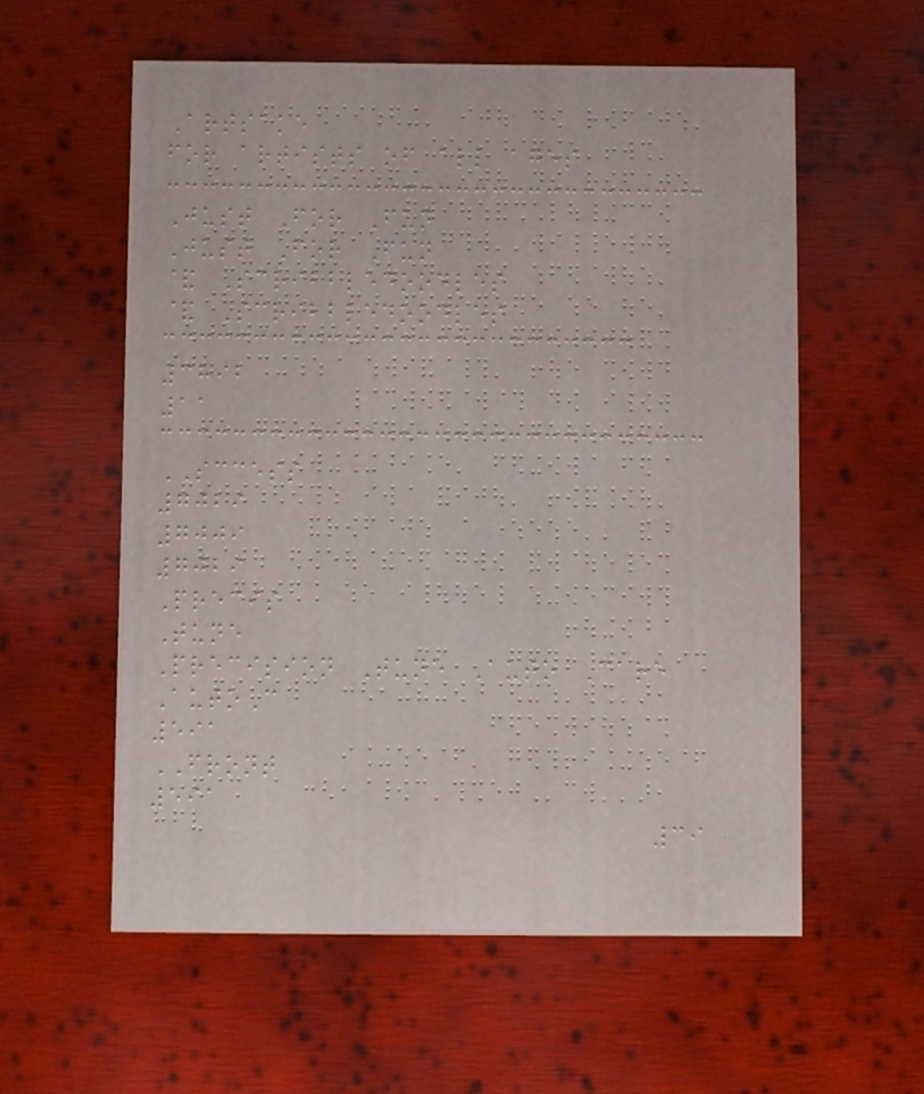Artsake
for artists of all ages
Just For Fun
Just For Fun
& Scribbledoodles
& Scribbledoodles
3892
11
SCCESS
7029
7009
7029
Precis
Tune
Precision Tune Auto Care
AutoC
591
FRONT
591
39
